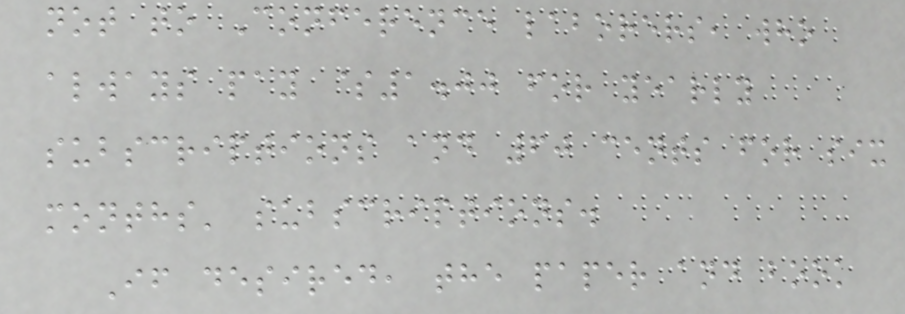not to Conference laborers, who
always pay $1.00 for yearly
subscriptions and 60 cents for six
months' subscriptions.
If desired, the paper and book
